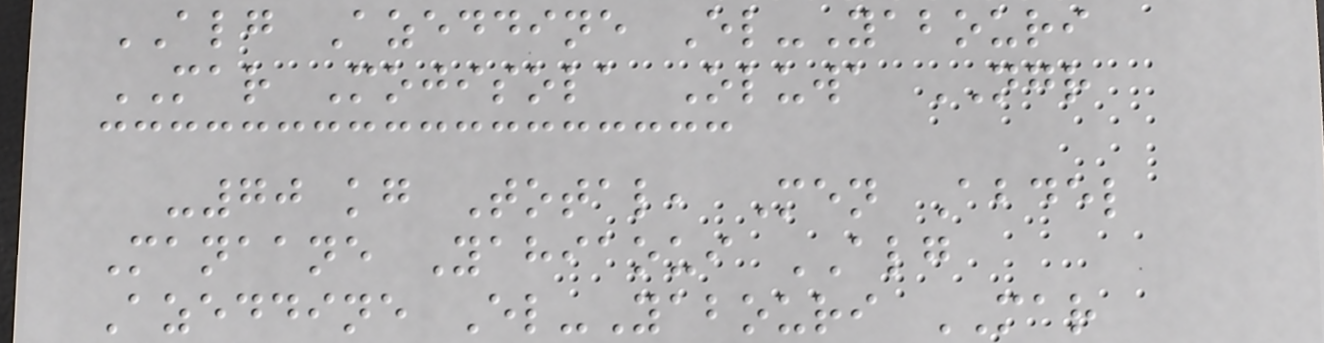ALG Azeddine El-Yabouri
MAR Mojisola Oluwa NGR
-70 kg Total, Men Abdel
Manaane Yahiaoui ALG
Azeddine El-Yabouri MAR
